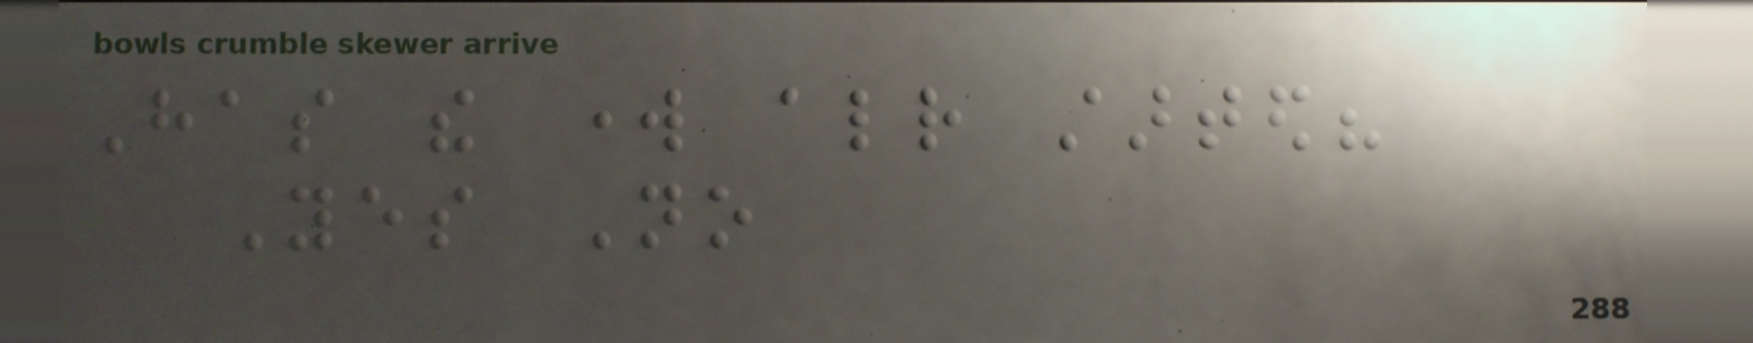Has the work already started?
Yes No
